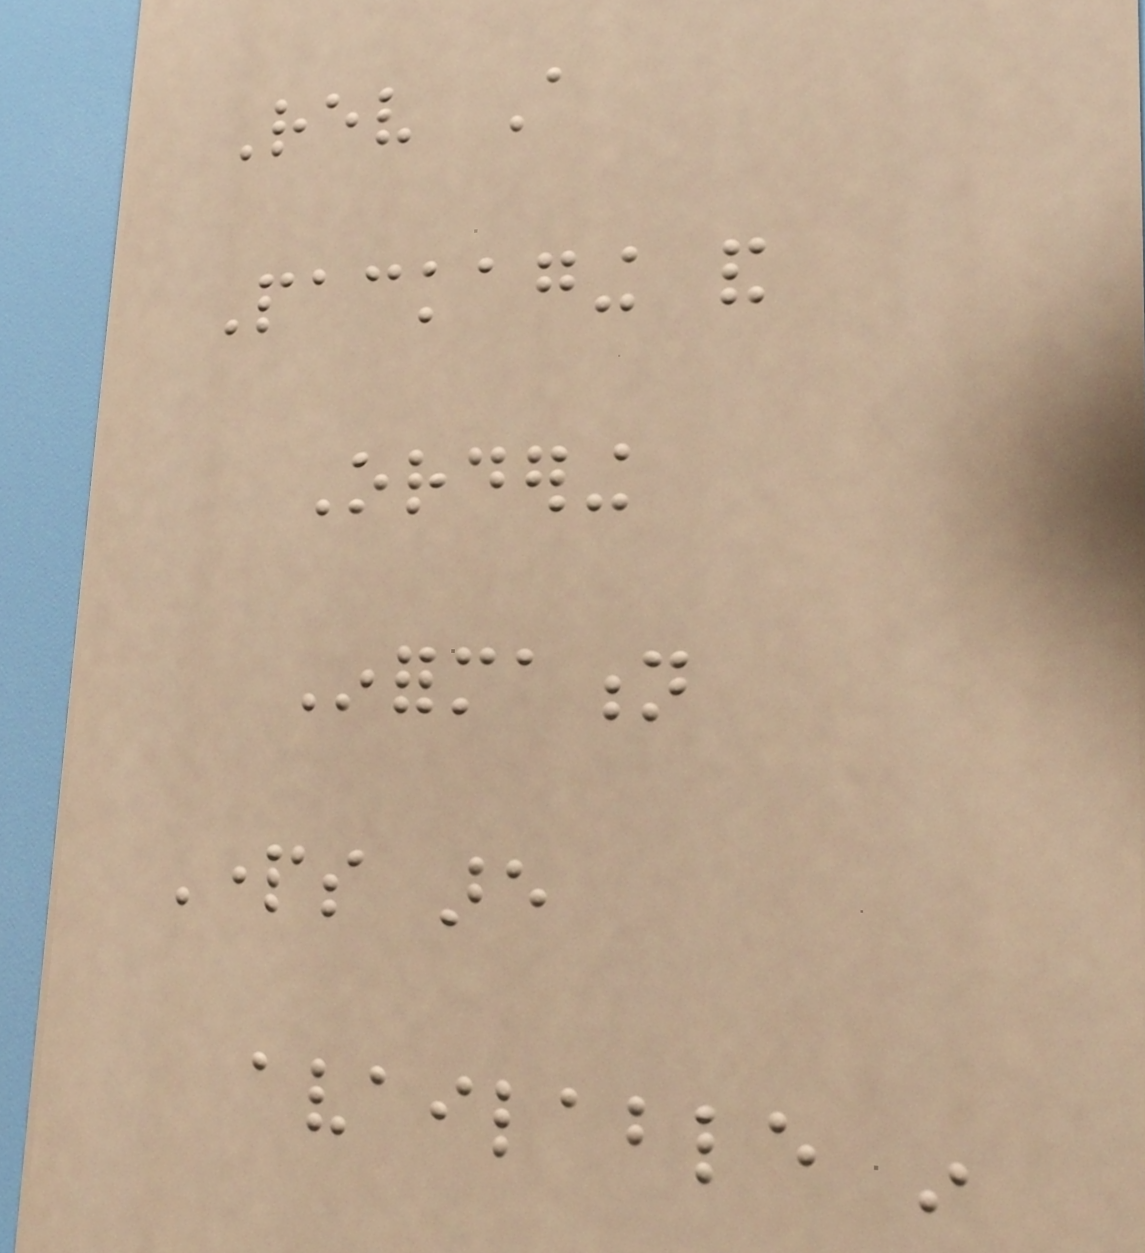Rev A
Packaging and
Ordering
Information
Parts are
available in
